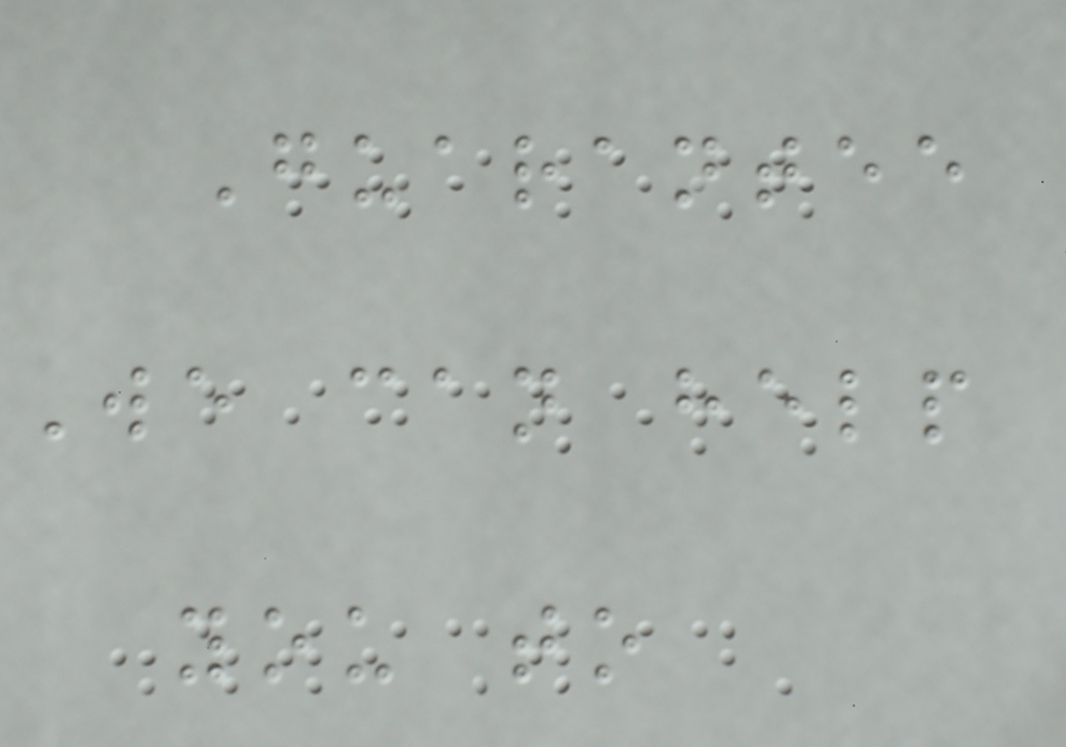Guarantee
We can help
you to
